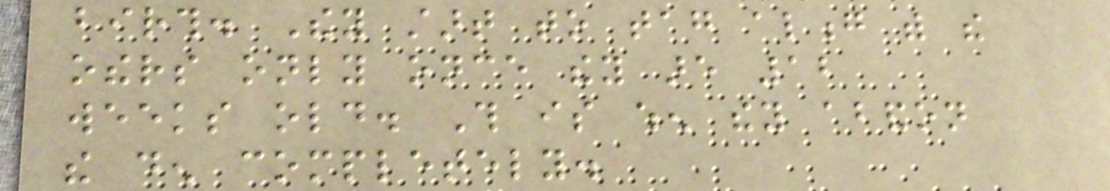birth. They start to tag along with the
others only once they are 12
weeks old. This is when they abandon
the den completely.
